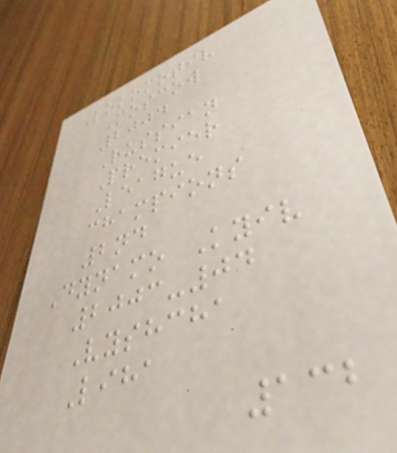Lokomotiv
Moscow
2004
Russian
Premier
League
champions
2nd
Dynamo Kyiv
2003-04
Vyshcha
Liha
132
